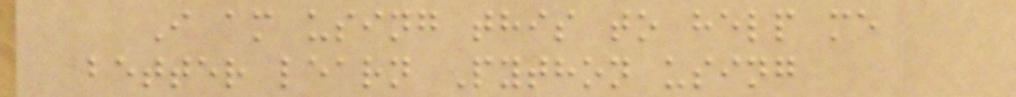I am using this to help me
better learn Python using
